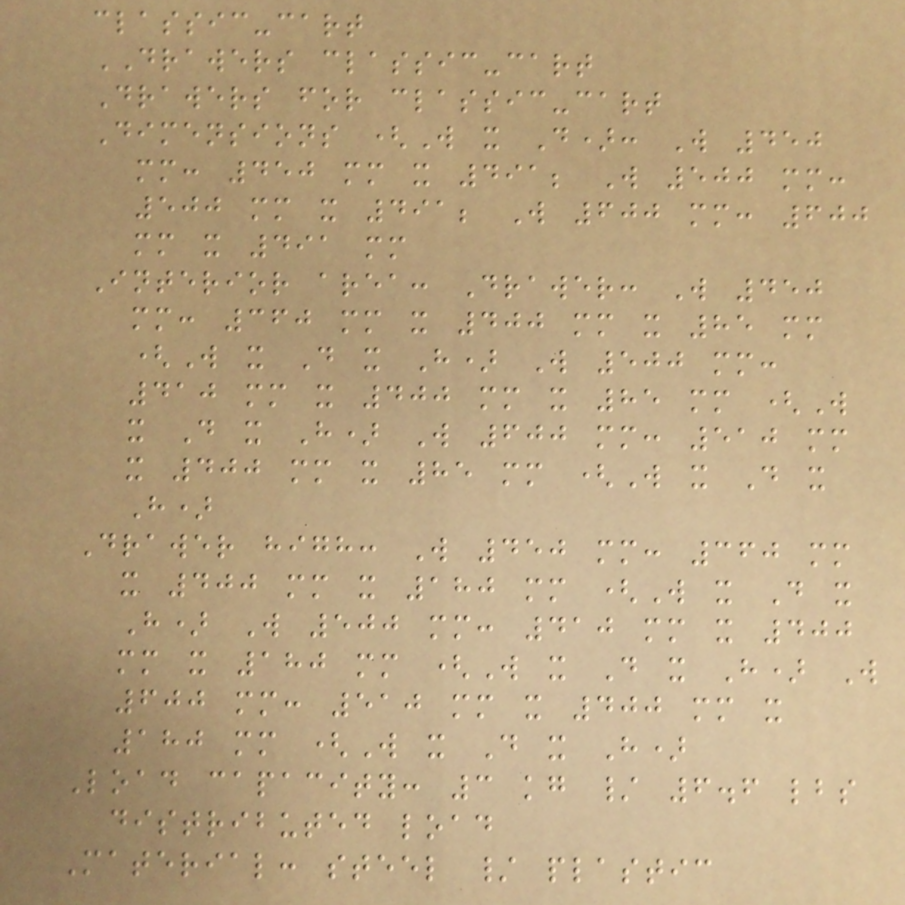classic-cart
DRAWERS classic-cart
Drawers for classic-cart
Dimensions (W x D): W 450
mm: 450 mm x 491; W 500 mm:
500 mm x 491; W 600 mm: 600
mm x 491 mm
Interior area: Drawer: W 450
mm: 360 mm x 400 mm x 85 mm
(W x D x H) W 500 mm:
410 mm x 400 mm x 85 mm (W
x D x H) W 600 mm: 510 mm
x 400 mm x 85 mm (W x D x
H)
Drawer high: W 450 mm: 360 mm
x 400 mm x 180 mm (W x D x
H) W 500 mm: 410 mm x 400
mm x 180 mm (W x D x H) W
600 mm: 510 mm x 400 mm x
180 mm (W x D x H)
Load capacity: 3 kg / 6.6 lbs
distributed load
Material: steel / plastic
